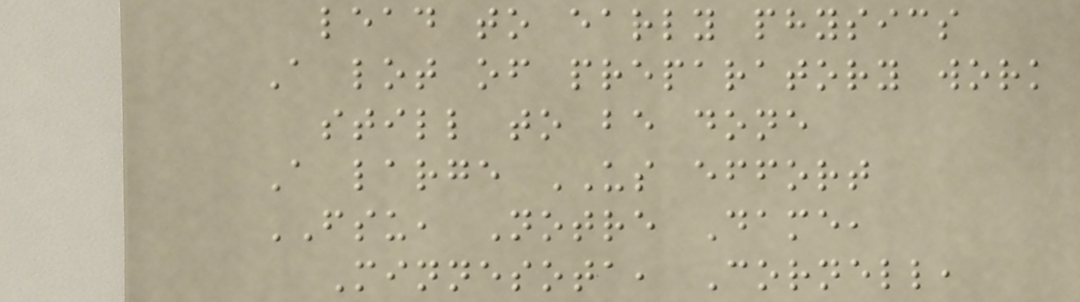lead to early physics
A lot of preparatory work
still to be done
A large US effort
FSU, Notre Dame,
Minnesota, Cornell,
